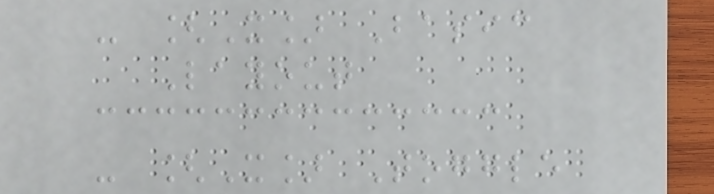- [X] Basic
Layout
- [X] Toggle
